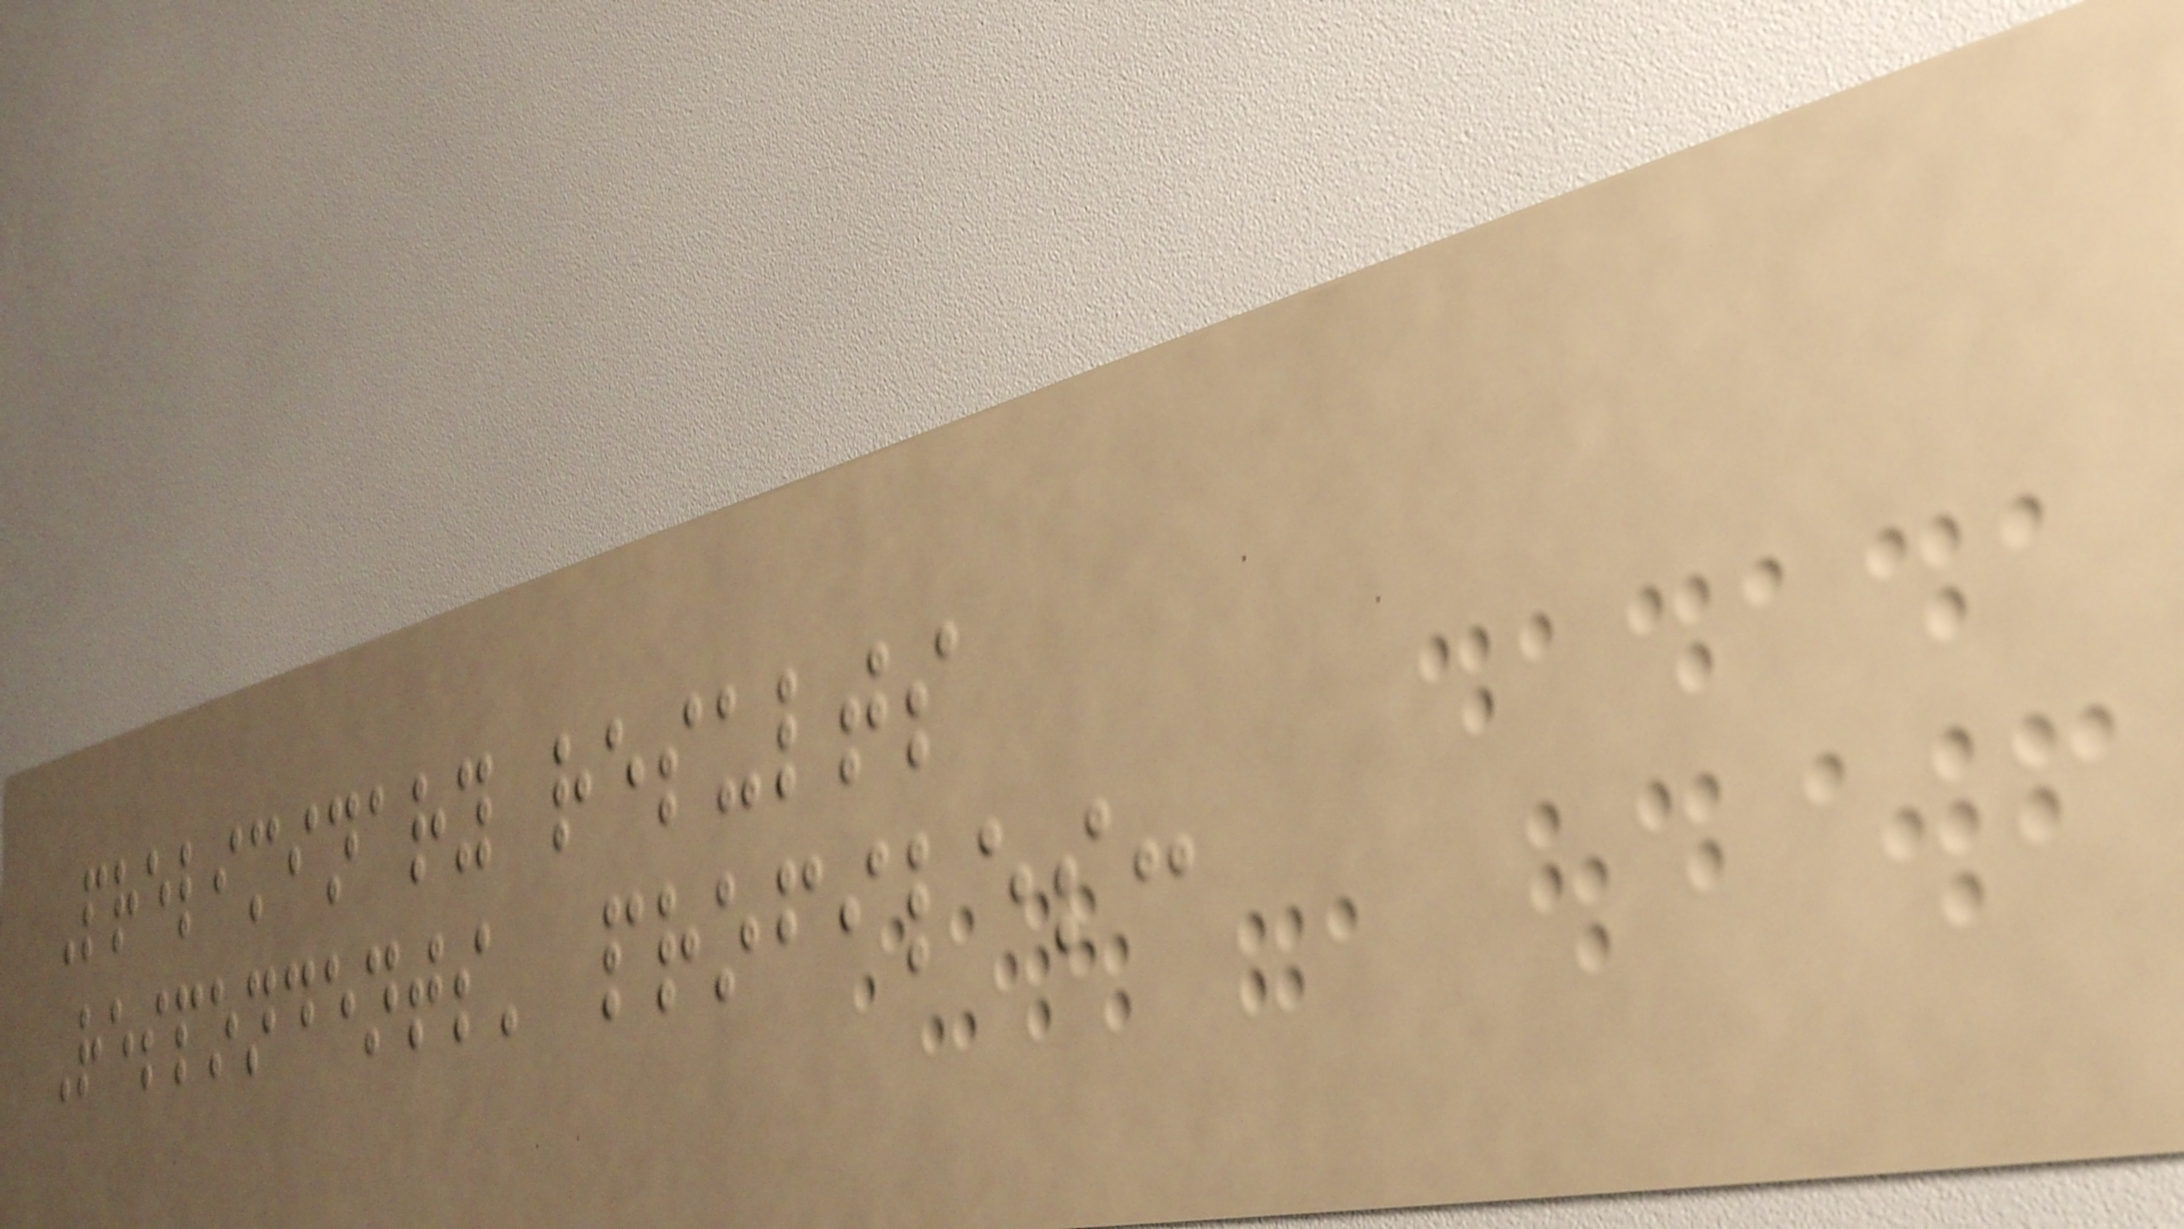Preliminary results
Respondents' profiles:
